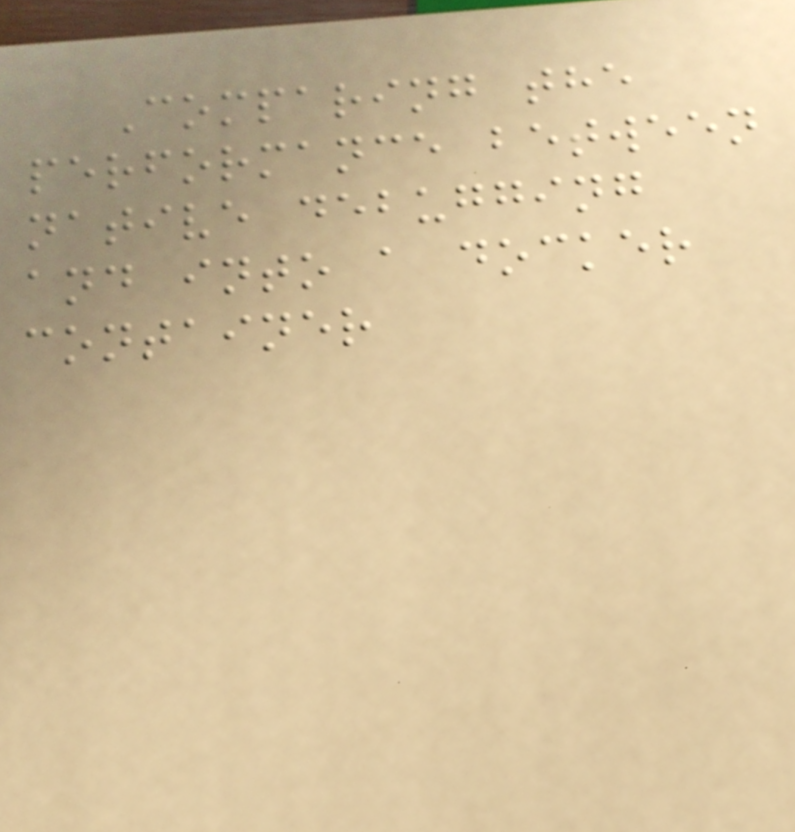Comparing the
performance between
native debugging
and into a docker
container
